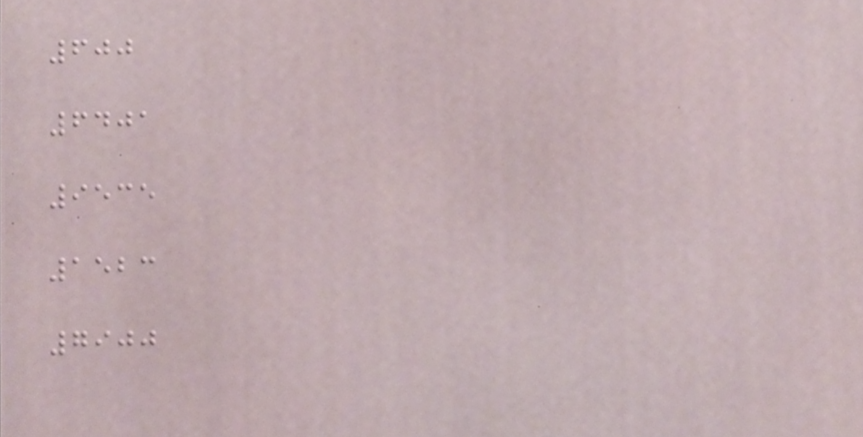600
6401
9535
1523
7900
